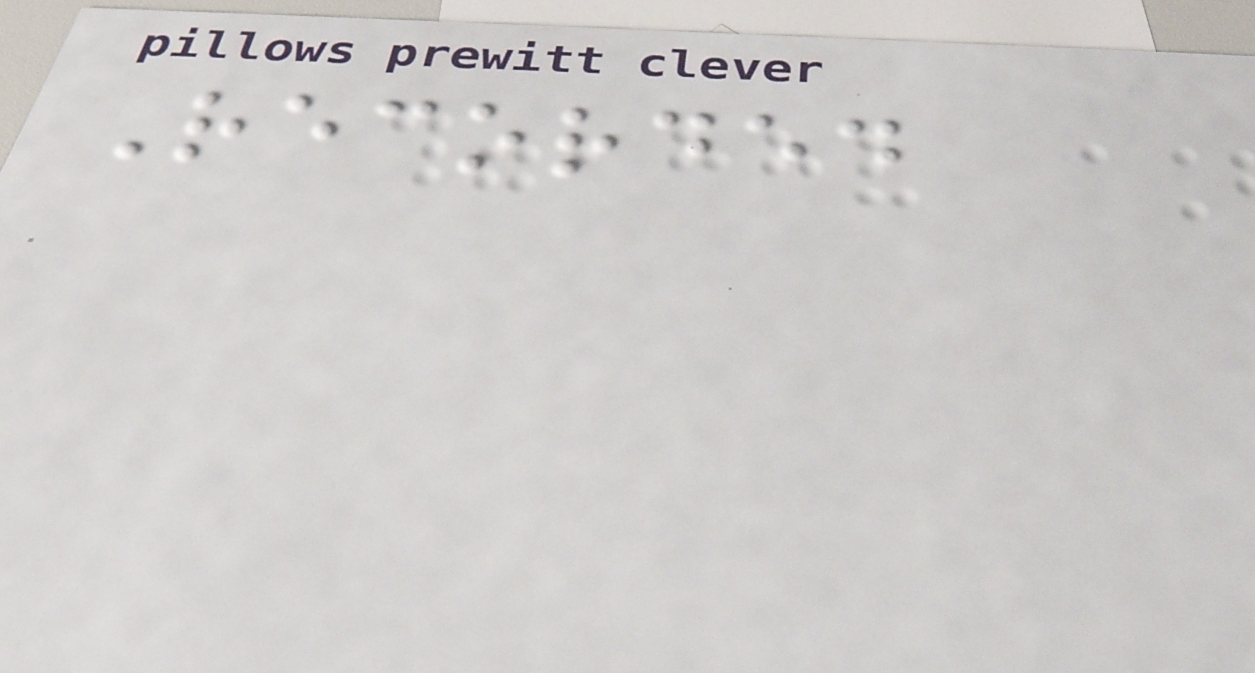Recorded
